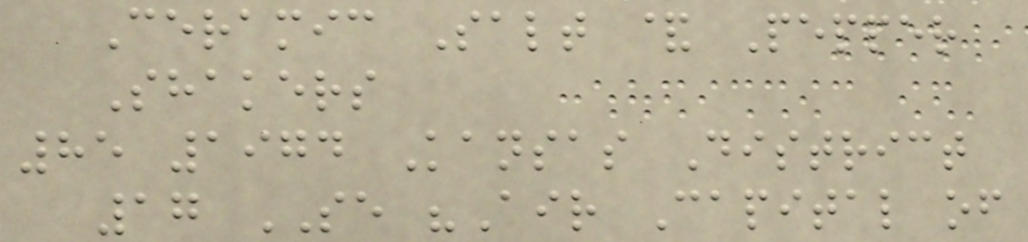Ceramic Salt & Pepper
Shakers
85 1974 Kansas District
17 SE "Air Capital of
